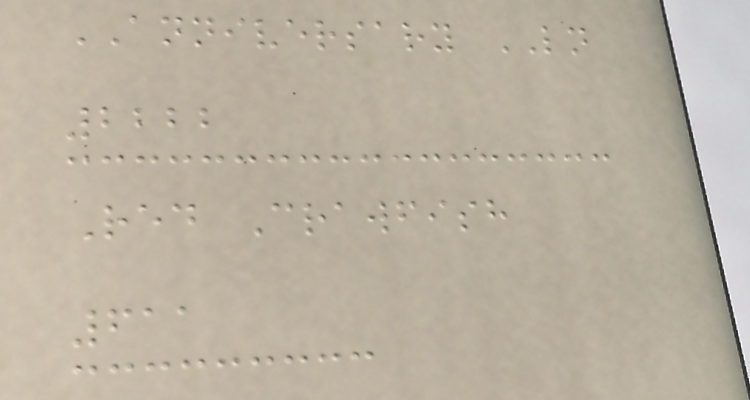ANNIVERSARY LN
2222
Red Crawfish
611
